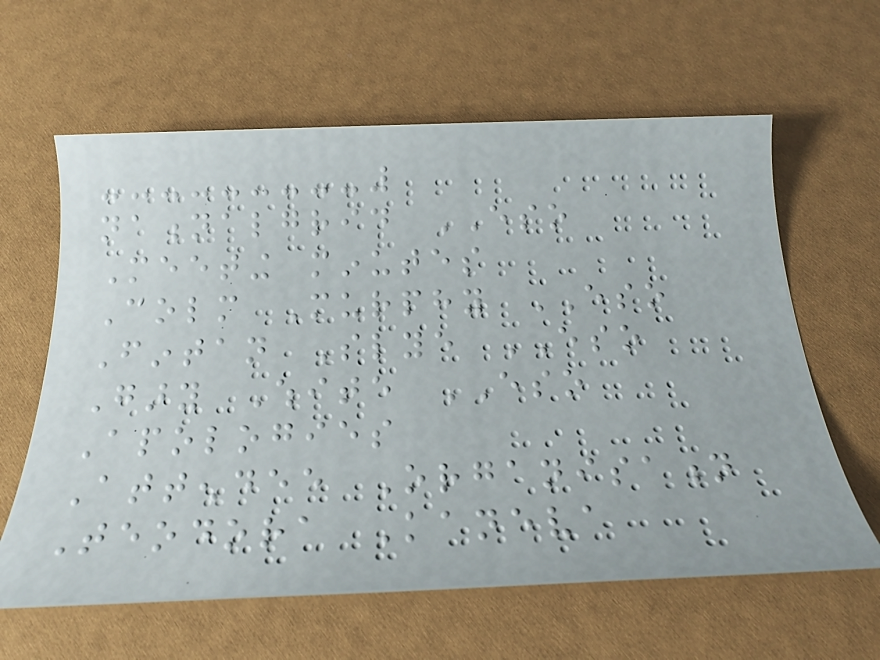nationalgrid ESO
Meeting minutes
Colm Murphy ESO
Fintan Slye ESO
Gary White ESO
Apologies
Attendee Organisation
Teodora Kaneva
